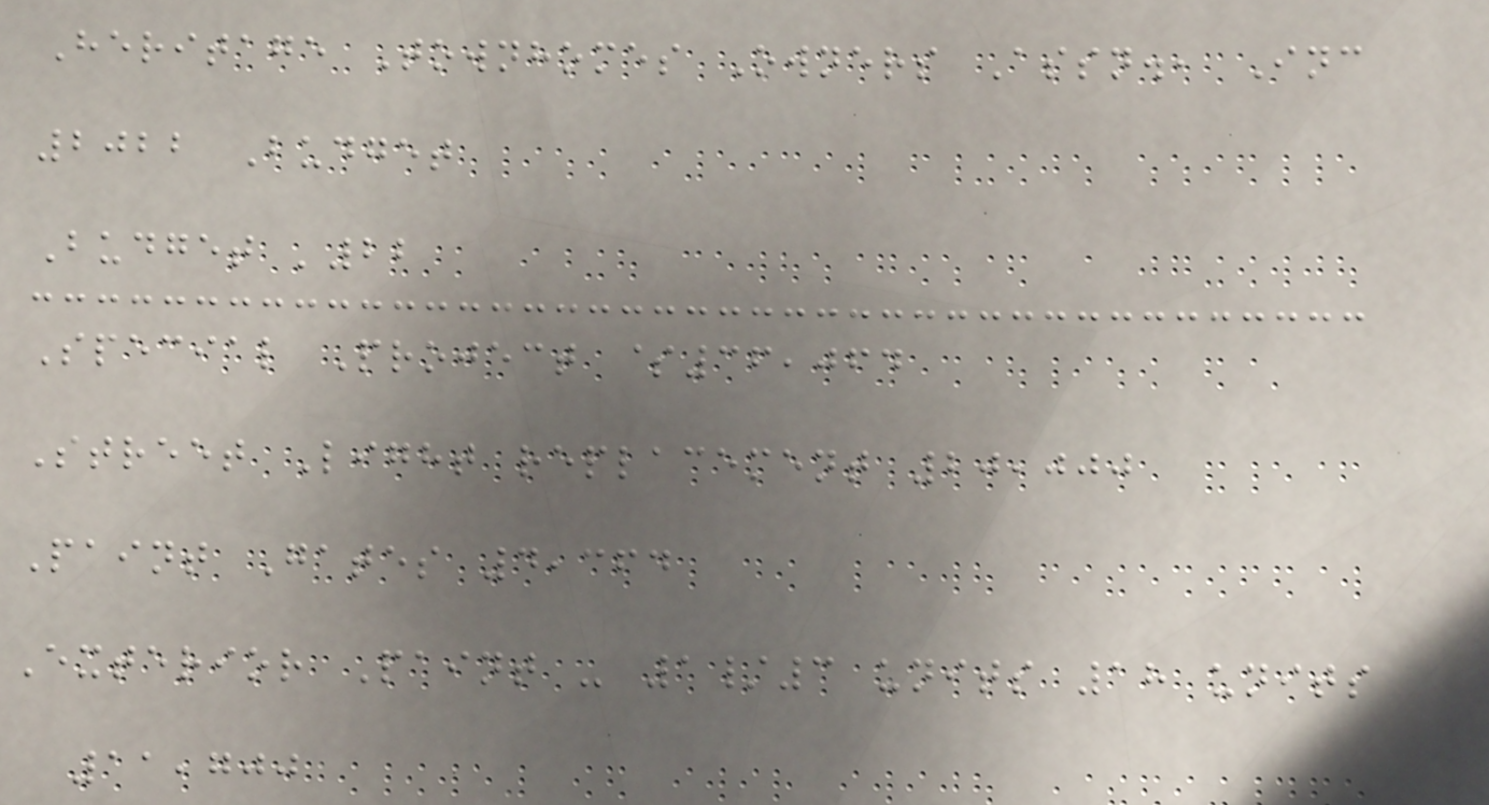Heritage Townhomes Owners Assn., Inc
2022 Budget
Budget '22
Special Project $36,064
Street Light replacement 20,000
Paint Gates 4,364
Exterior Paint - 1/3 units 18 units
11,700
